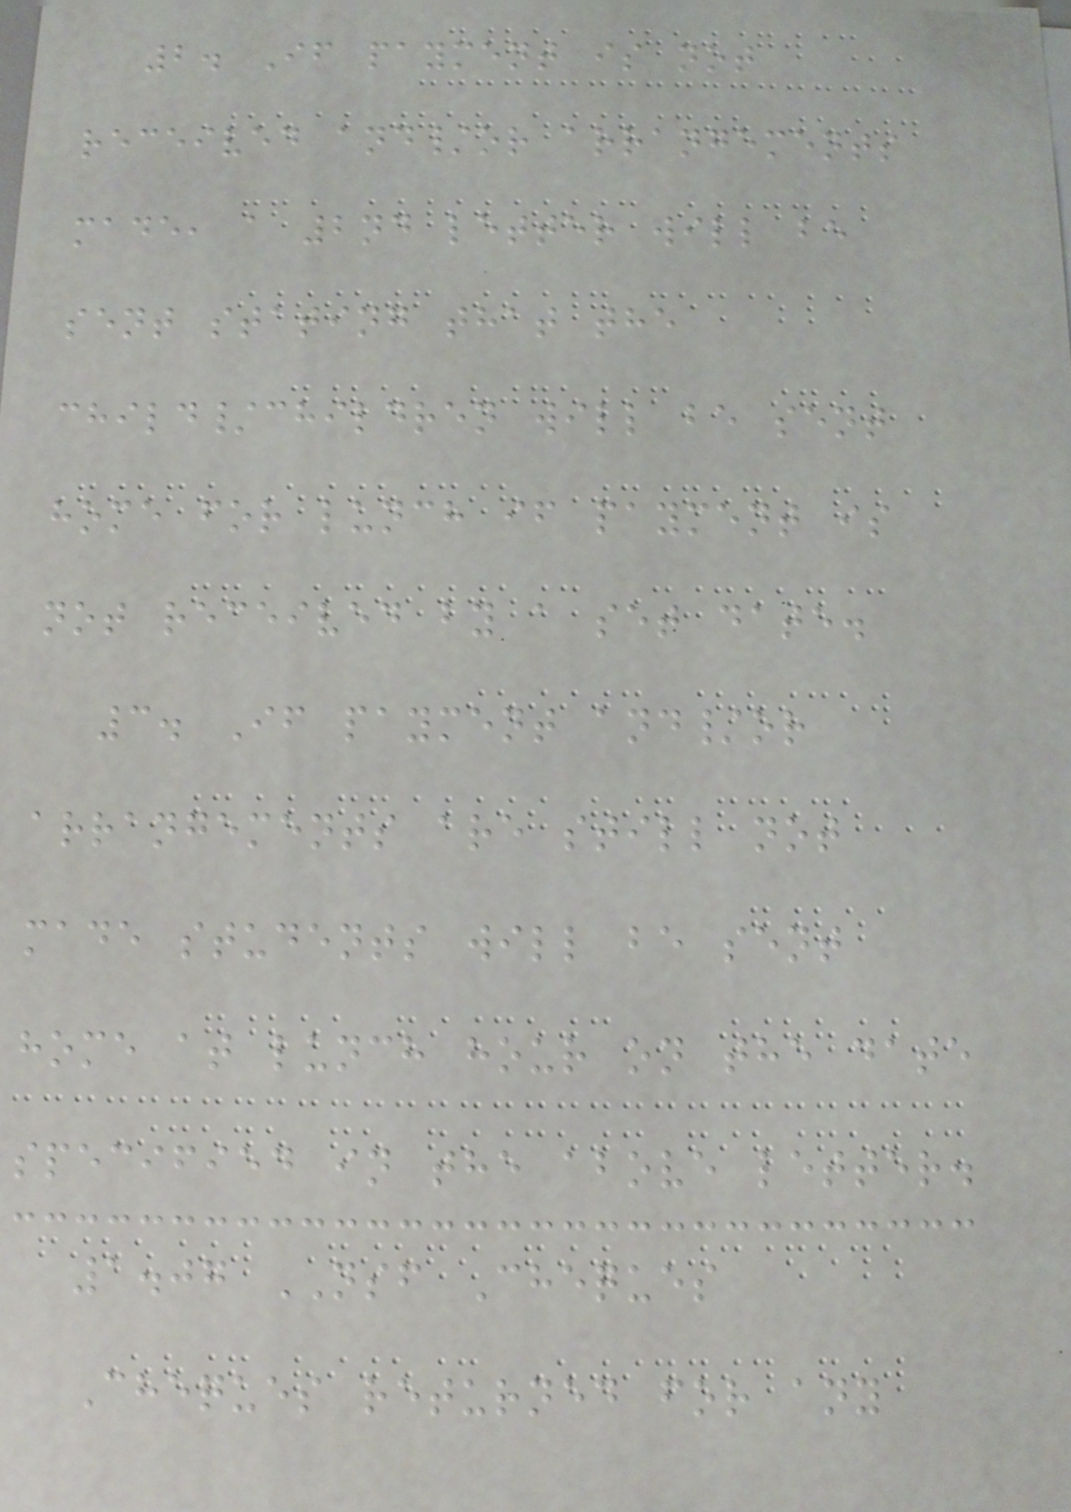2. If payment is not
received and/or arrangements
made, a 2nd letter will be
sent stating that the
child/children will be sent
home for lunch if payment is
not received by a set date.
3. If payment and/or
arrangements are still not
made students will be sent
home at lunch hour on the date
specified in the above letter.
1.07 NSF Cheques
Cheques returned for any
